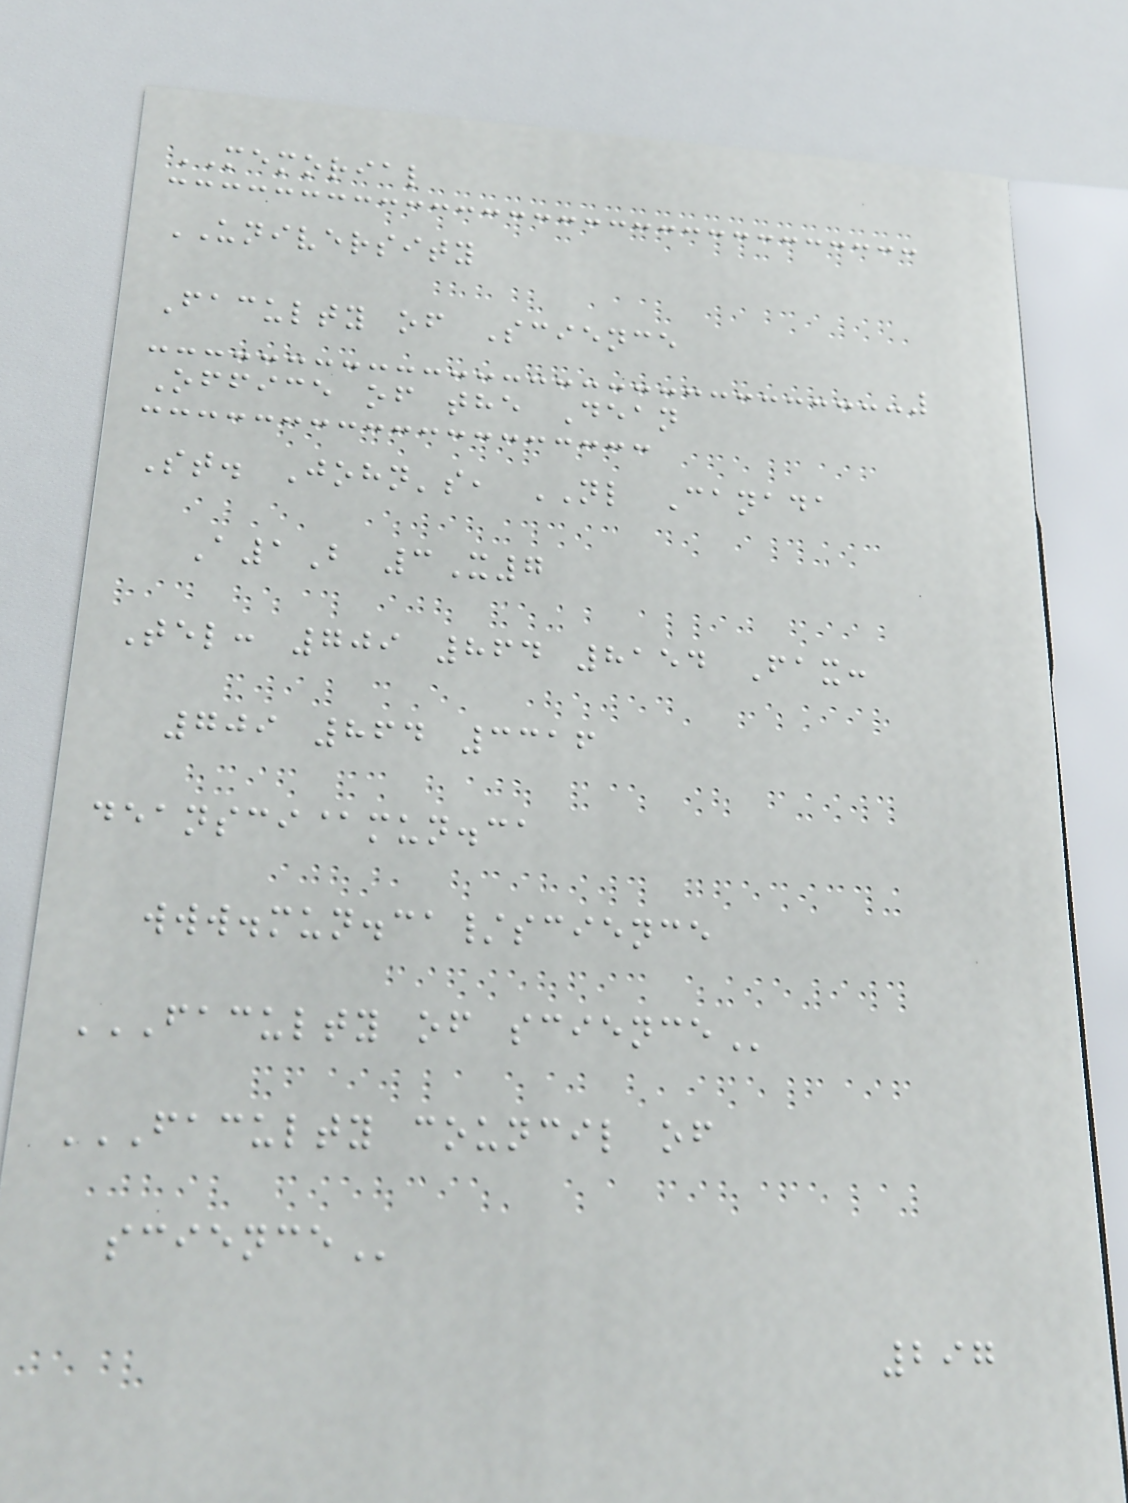MEMORIAL
UNIVERSITY
Faculty of Science
Office of the Dean
St. John's, NL Canada
A1B 3X7
Tel: 709 864 8154 Fax:
709 864 3316
deansci@mun.ca
www.mun.ca/science
FACULTY OF SCIENCE
FACULTY COUNCIL OF
SCIENCE
297
